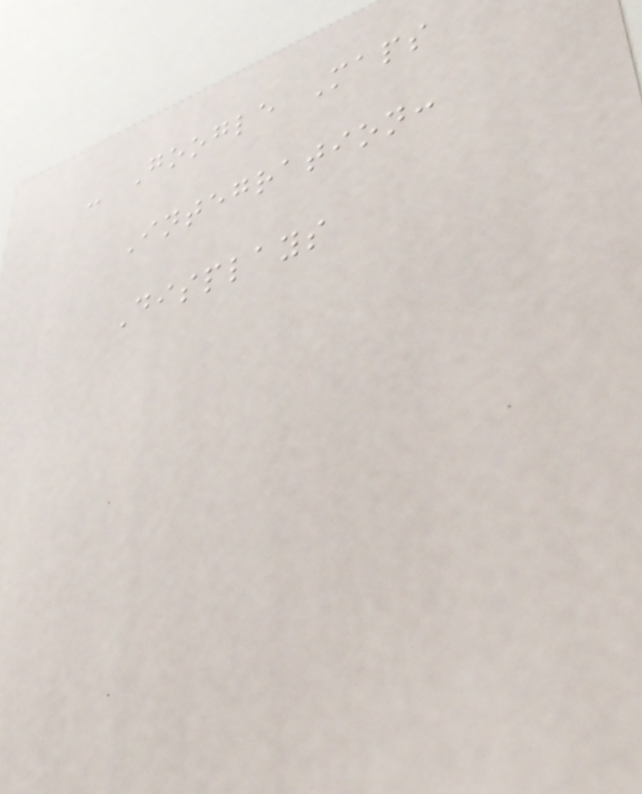- Google Maps
Integration:
Displays
